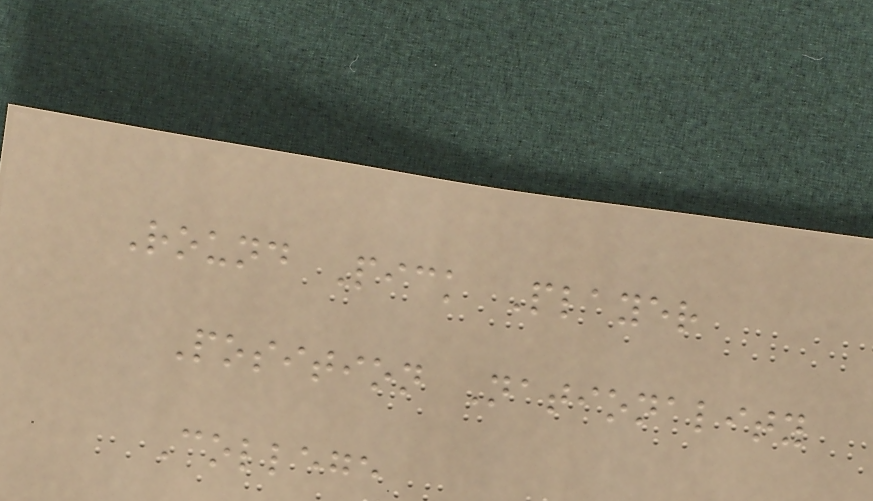Round Pick Player
Position Nationality
College
